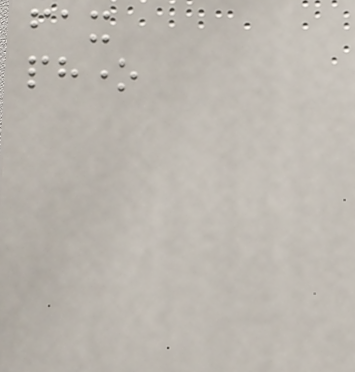fax
phone
